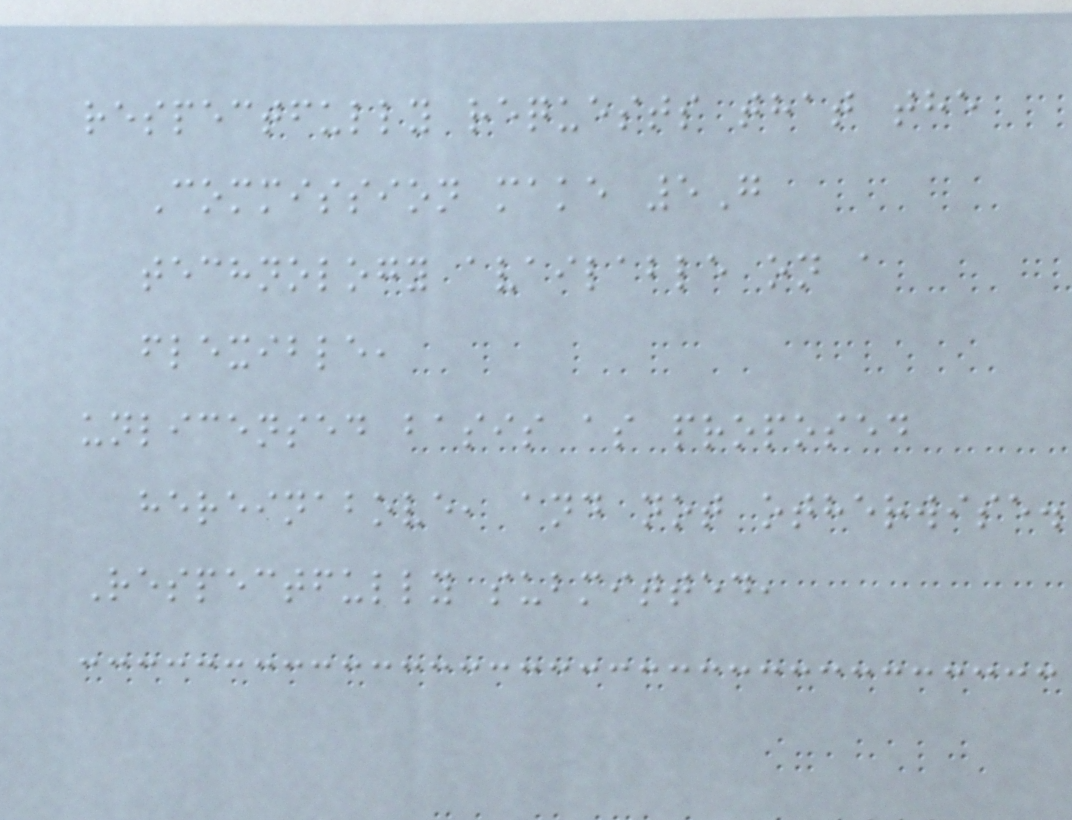respectfully requests that the
Commission make 5G
technology available on a
flexible,
unlicensed basis as proposed
hereinabove, and not otherwise.
Respectfully submitted,
